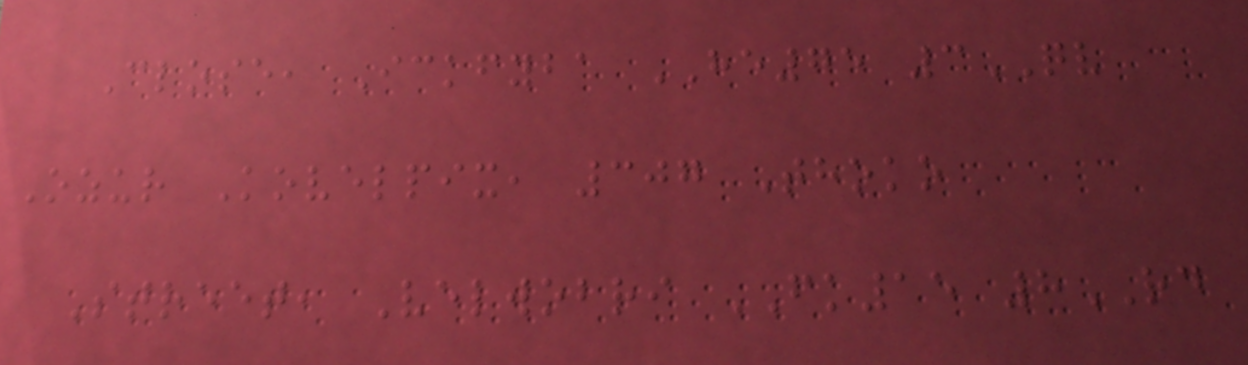Close, Ickfyba HE75 3QV
Ozur Kovelpix, 307 Thoko
Street, Velwobri FK15 8RD
